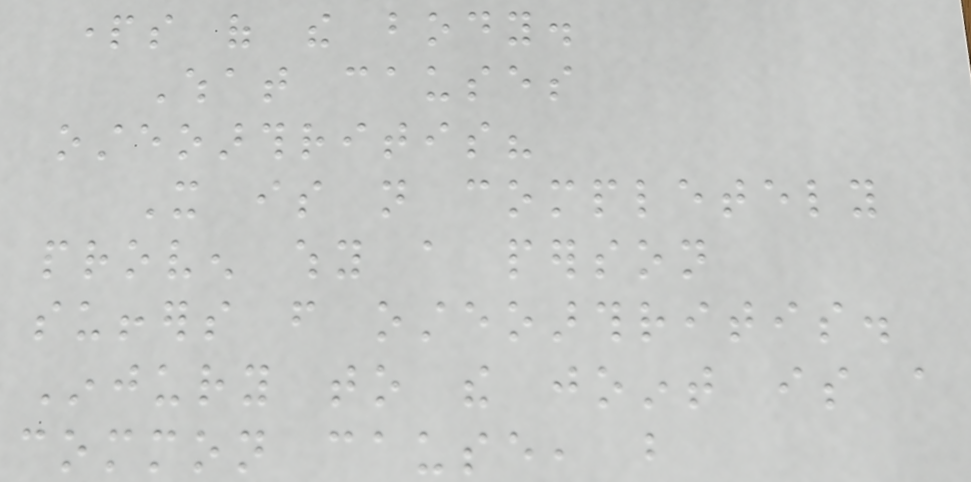parts of the body.
What causes
osteoarthritis?
It is not completely
proven why a person
suffers from osteoarthritis.
Injury to the joint is a
common cause, but
